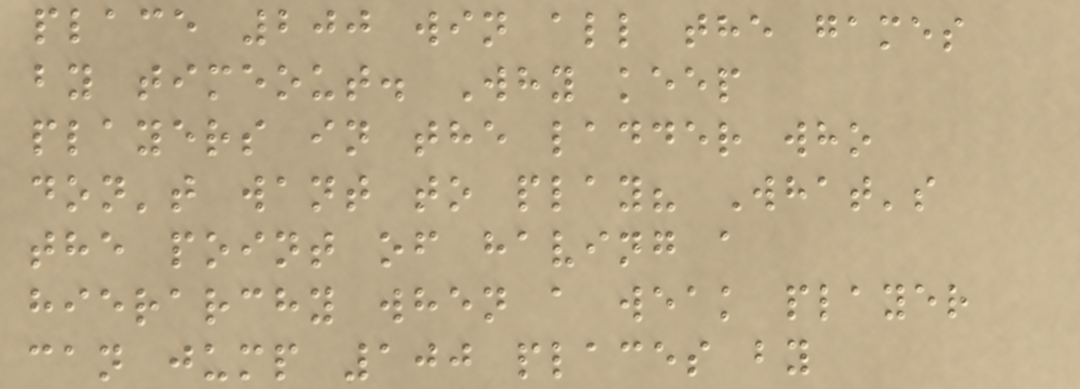place 200 win all the games
by timeout. Why keep
players in the ladder who
don't want to play? What's
the point of having a
hierarchy when a weak player
can jump 100 places by
